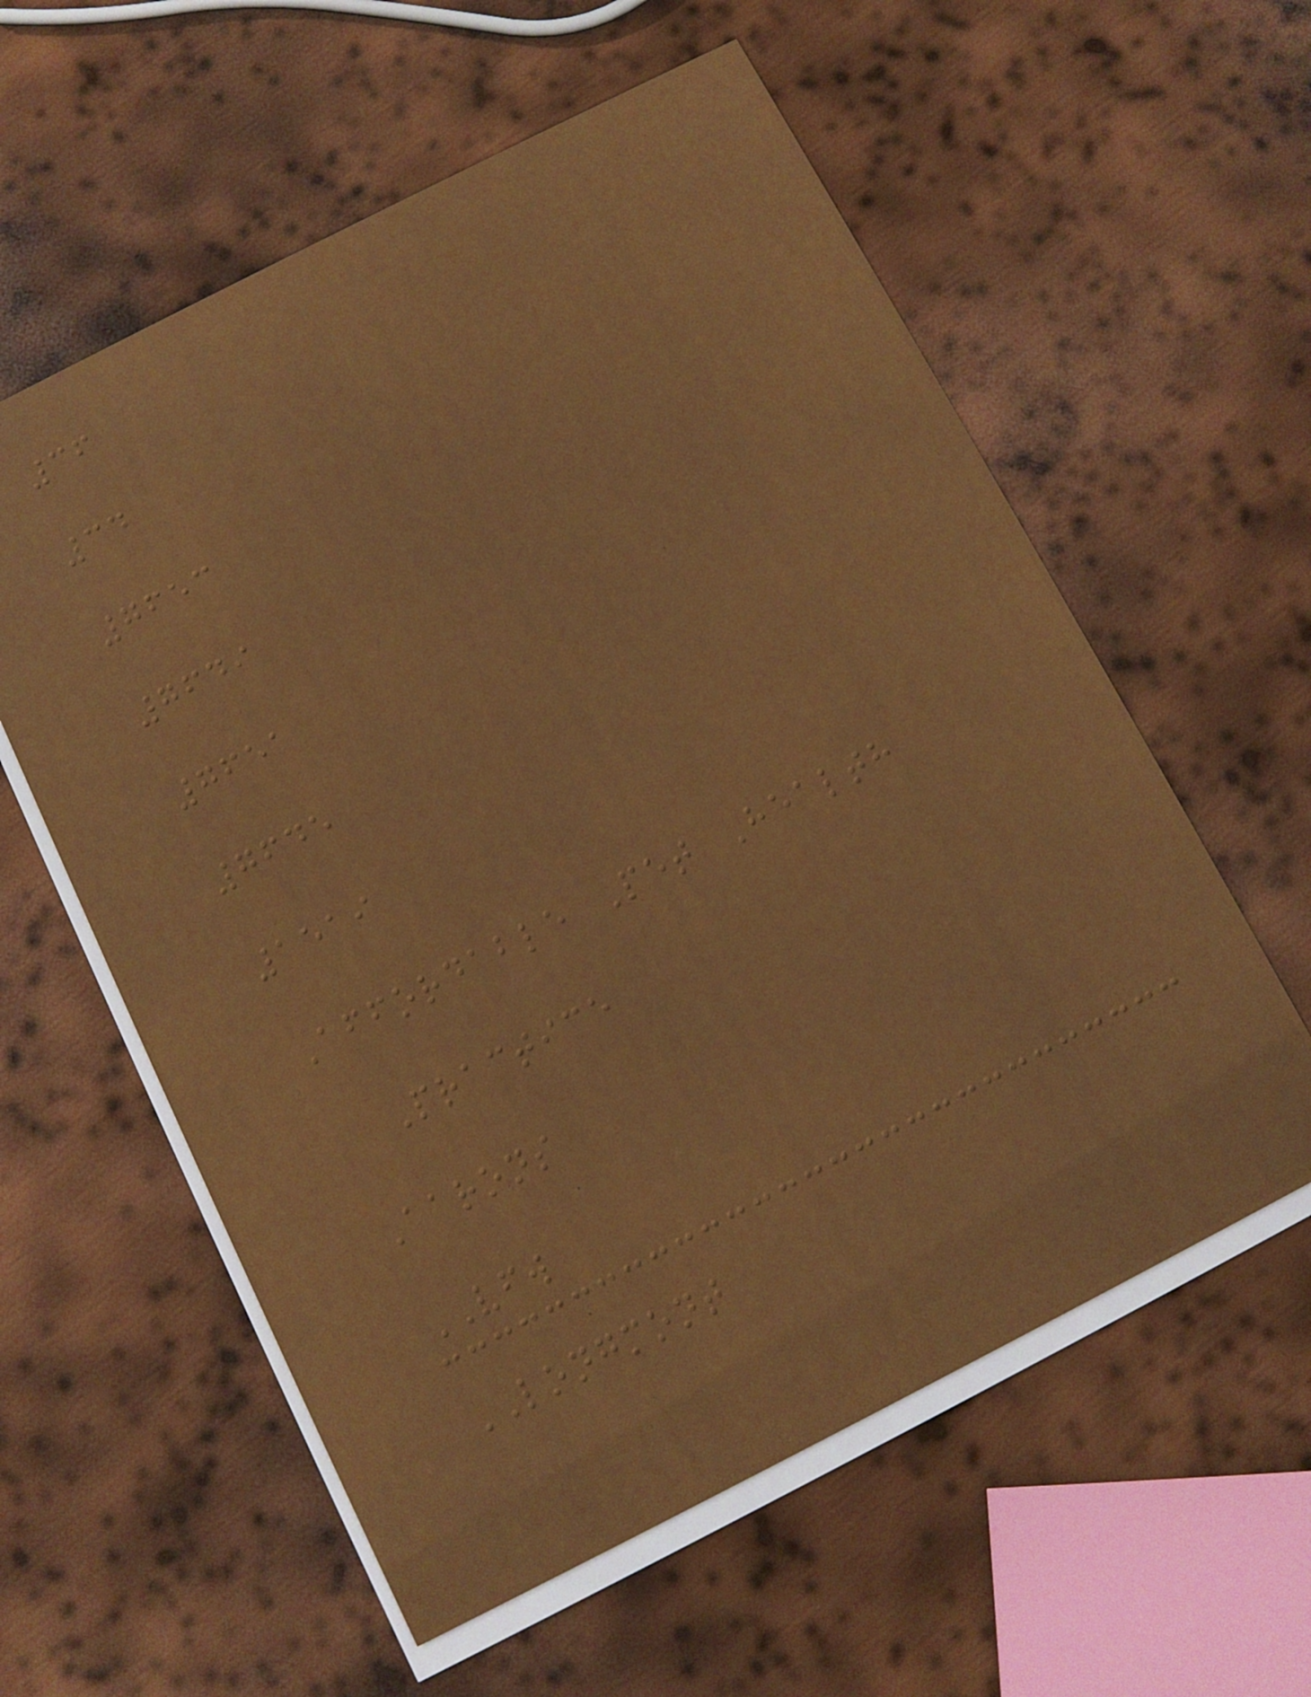36
34
7653
7649
7651
7645
1519
Affordable Pet Health
Practice
Aarons
VFW
LONGMONT
